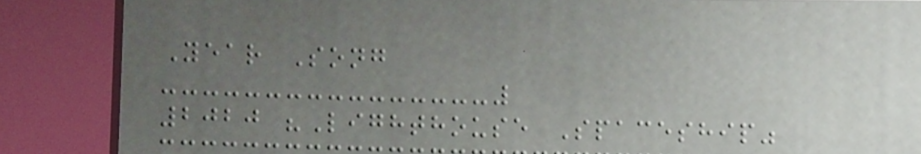Year Song
2020 "Lighthouse Spaceship"
